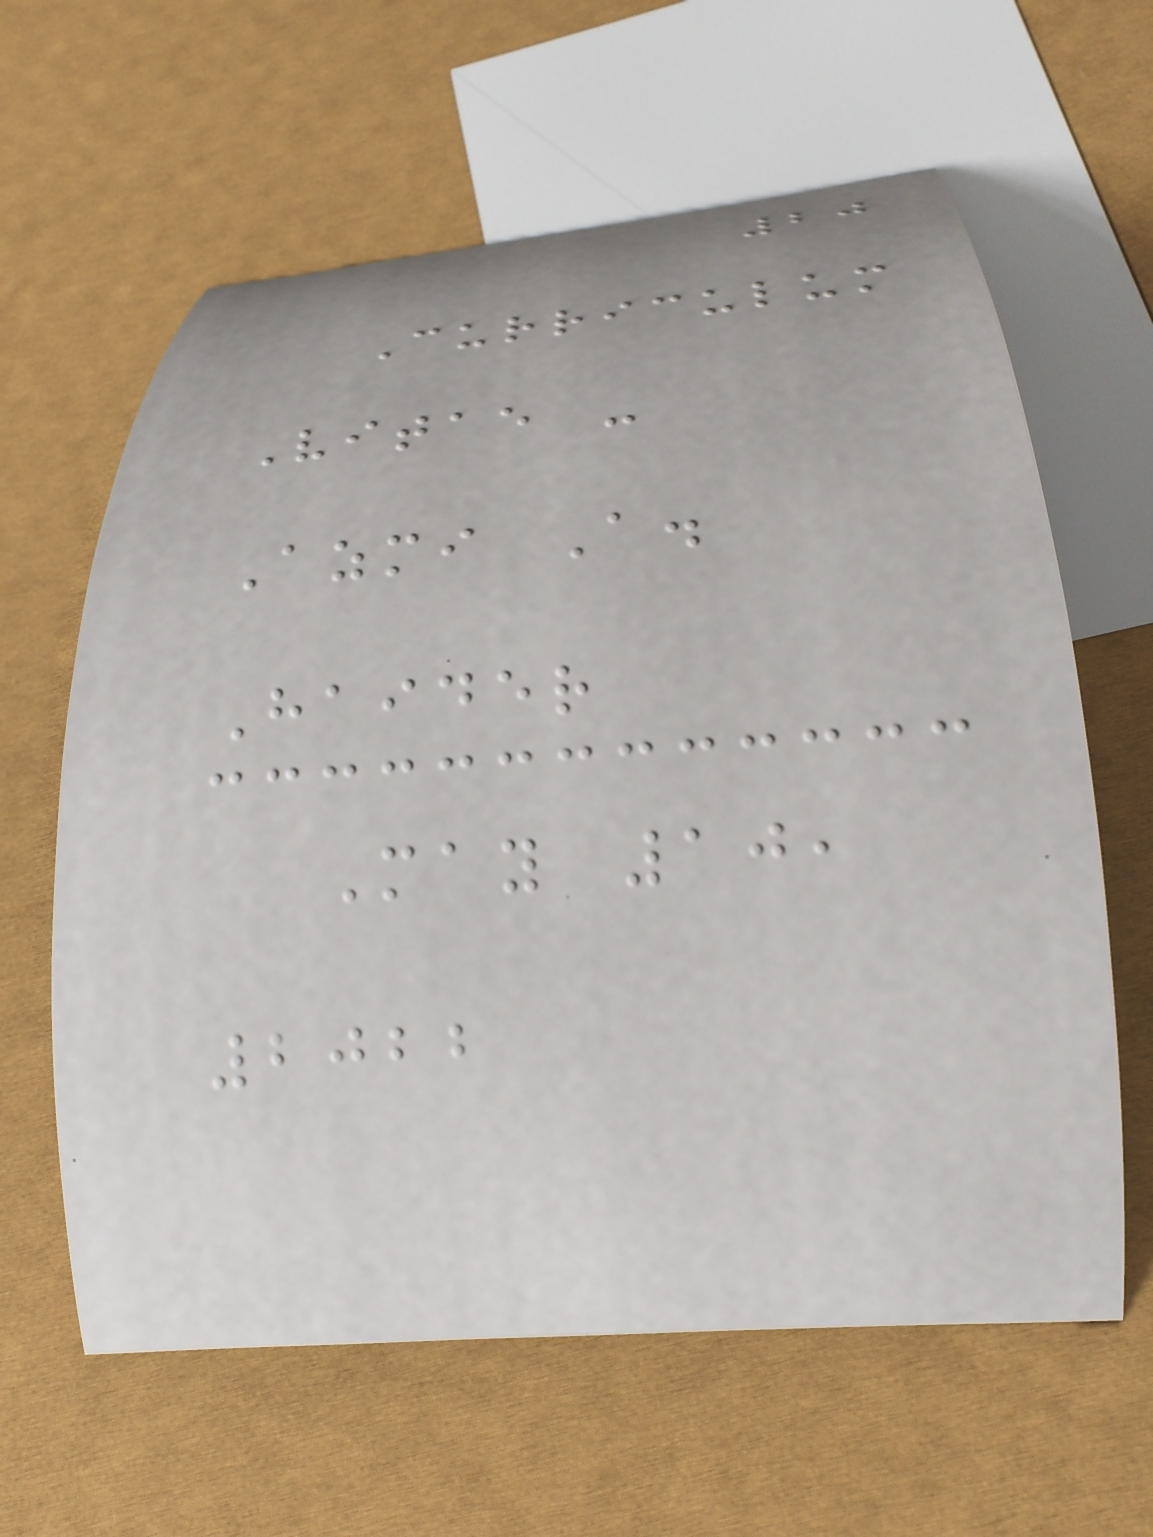20
Curriculum
Vitae -
Azmi A.
Haider
May 10,
2022
